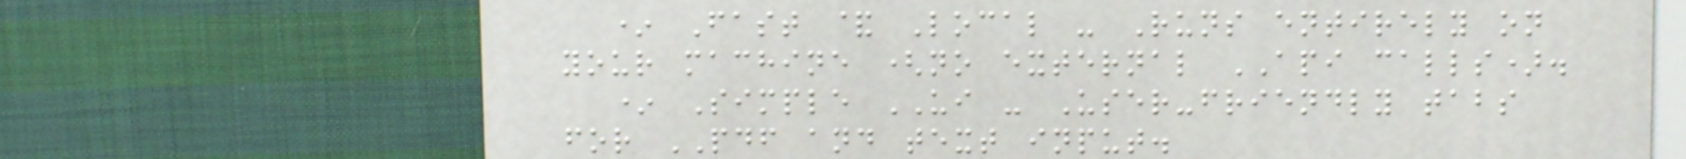* Fast & Local - Runs entirely on
your machine (no external API calls).
* Simple UI - User-friendly tabs
for PDF and text input.
